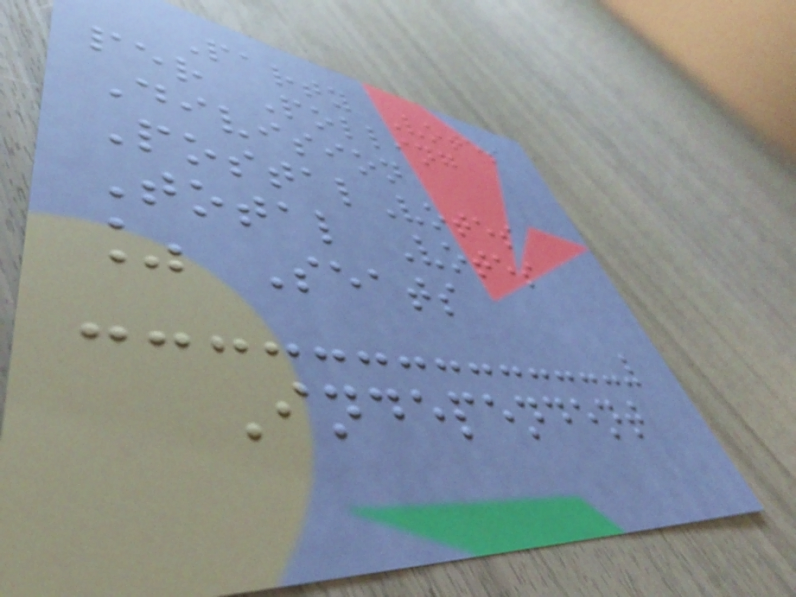Party Votes
per Polling
Division
PostalVotes
Total Votes
% Seats
Independent
